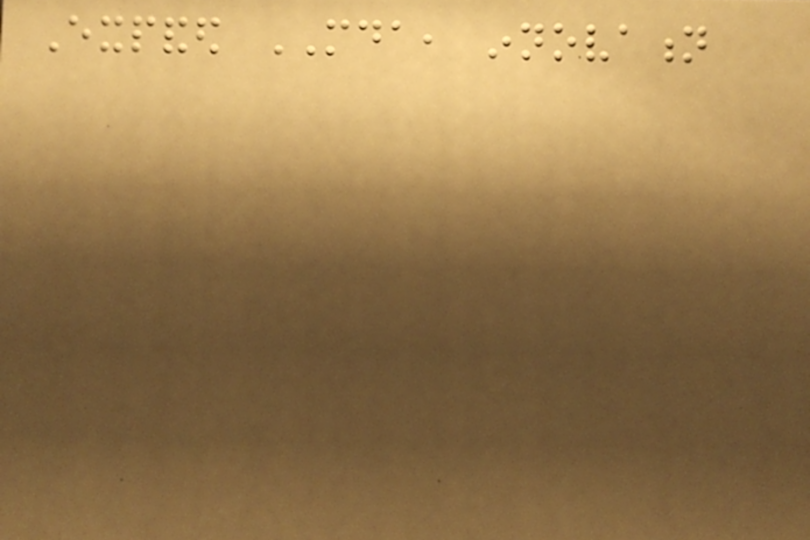Expanded MDA, innovation
